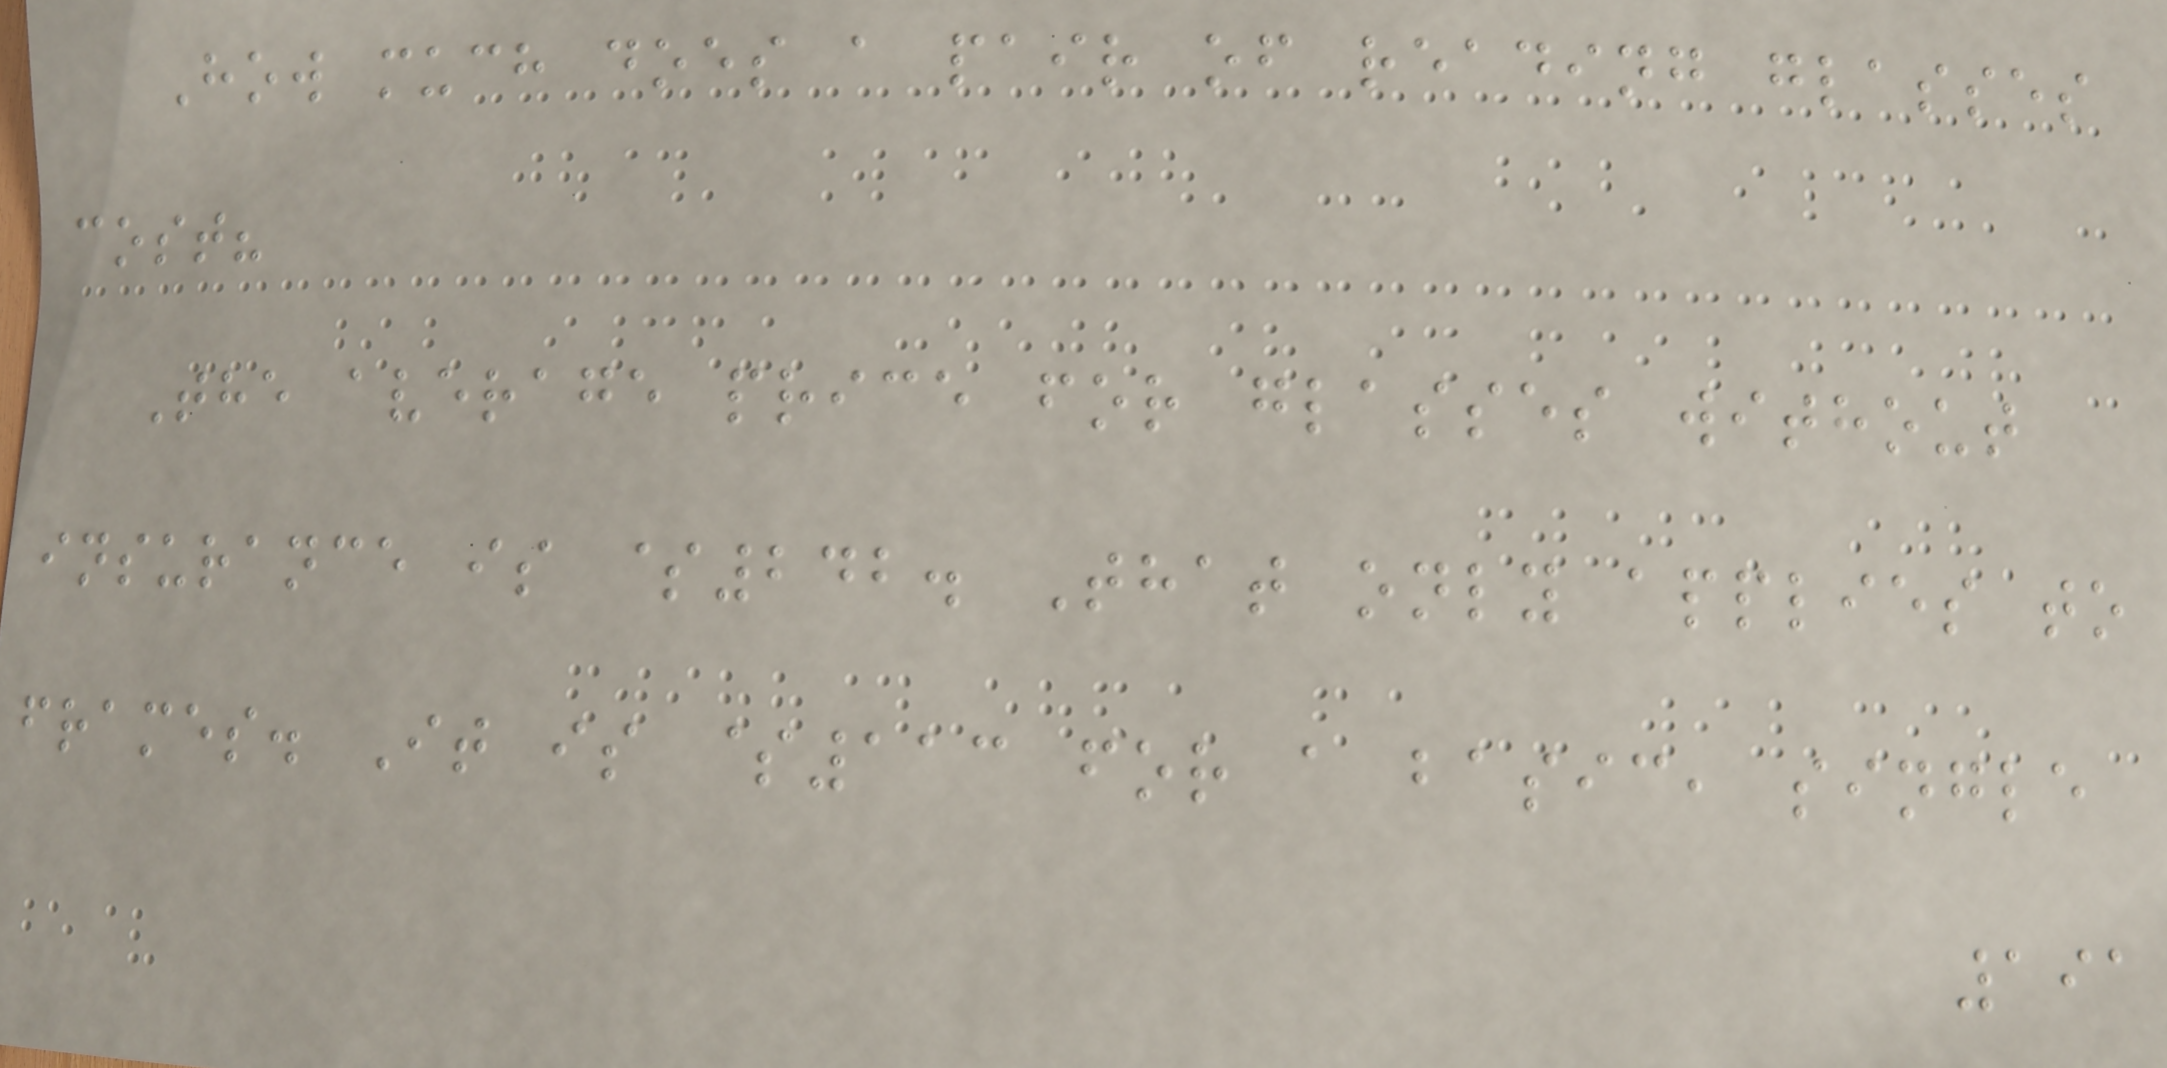How much does a pair of reading glasses
cost?
The average price for glasses without
insurance is $242. That only applies to
frames. It is $113 for a basic, single
191
